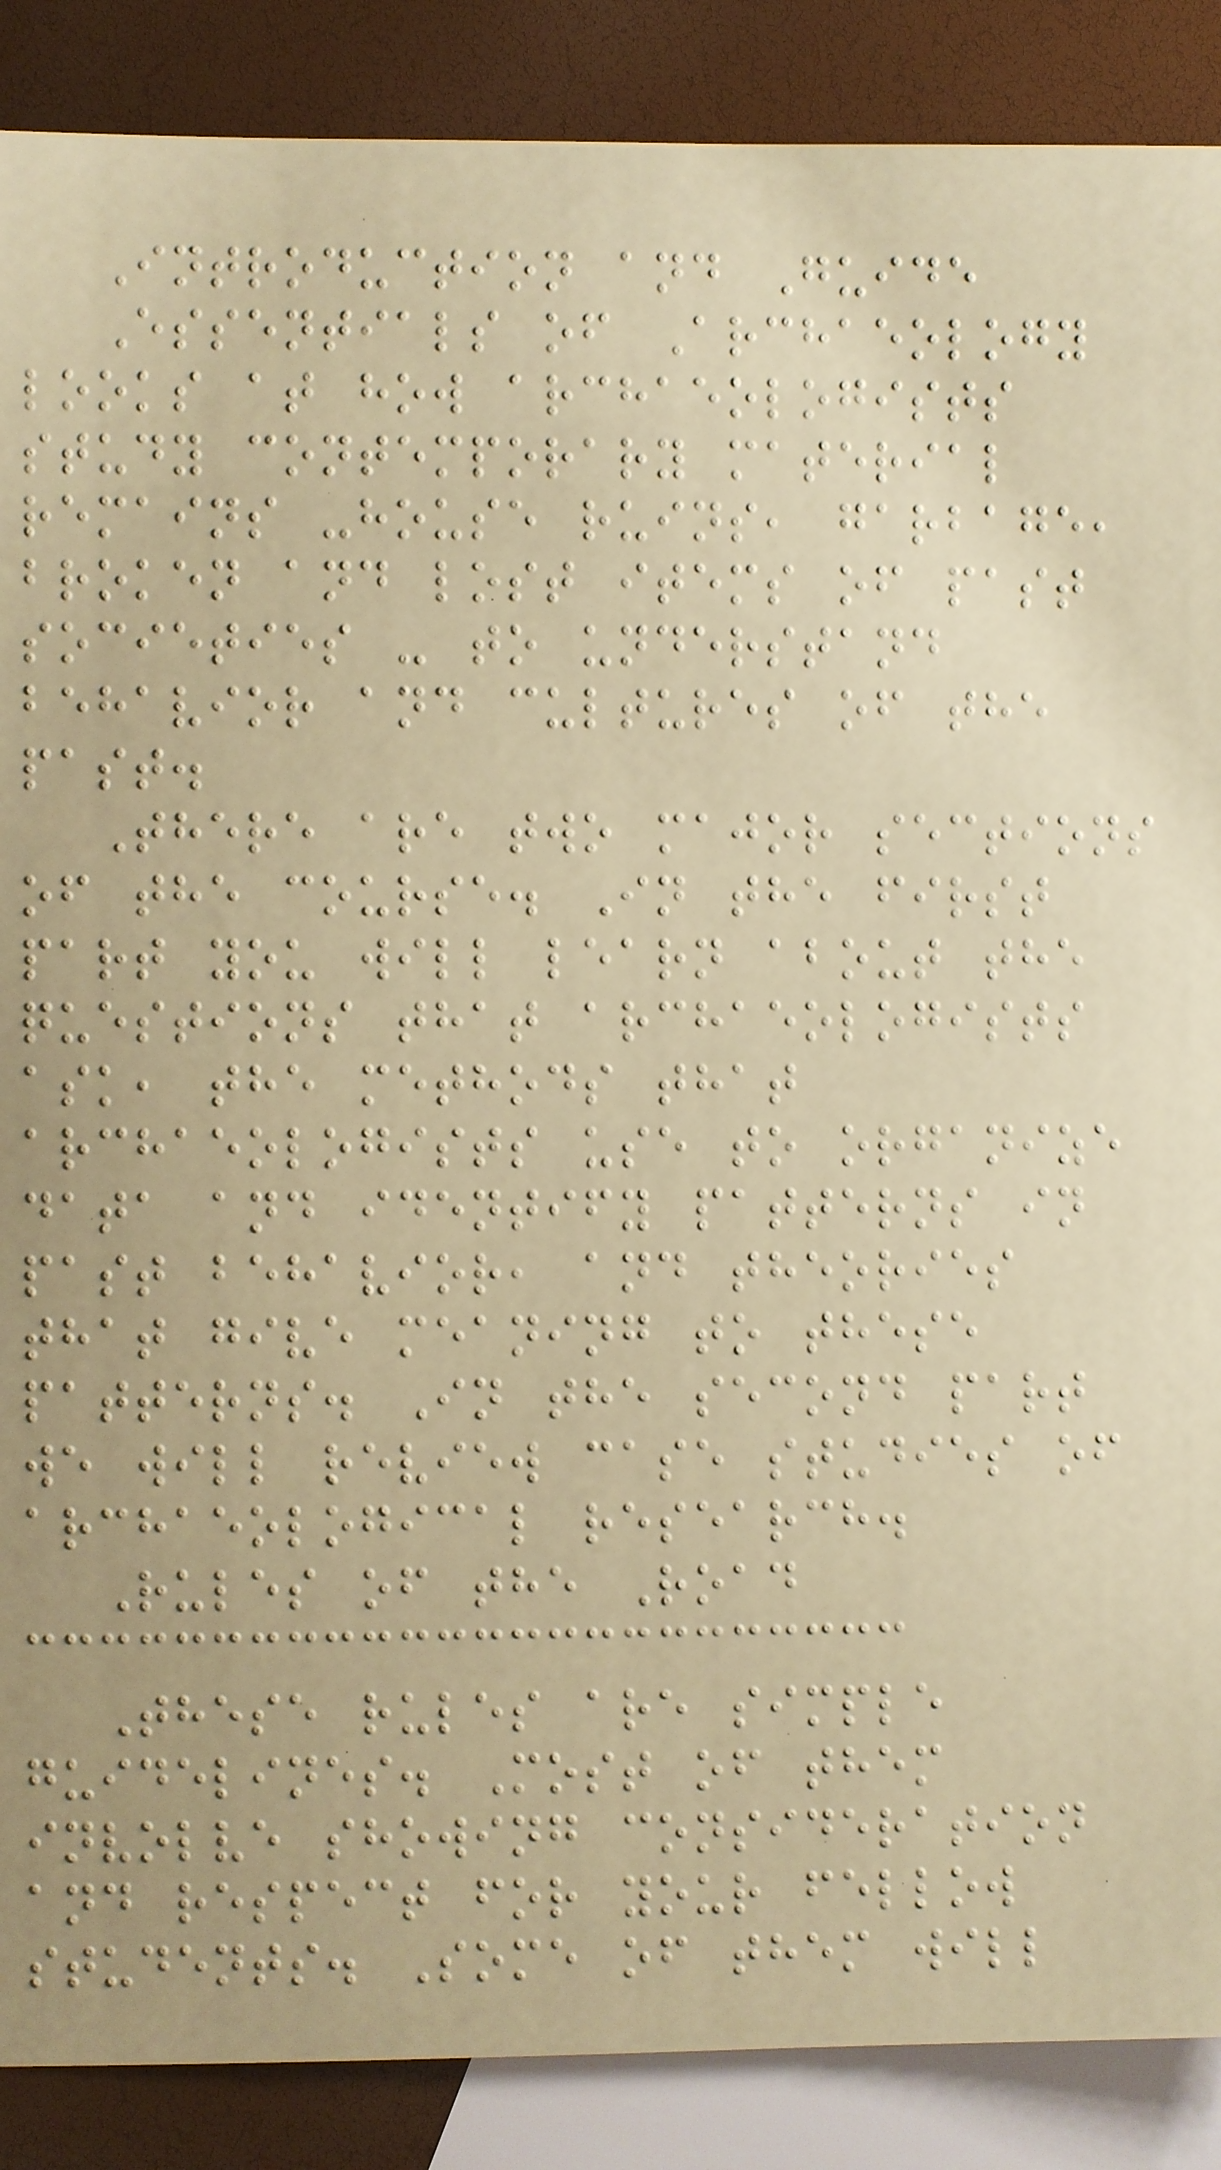Introduction and Guide
Essentials of Archaeology
looks at how archaeologists
study contemporary material
remains -house ruins, garbage,
broken and lost items of past
societies - to understand
behavior and cultures of the
past.
There are two major sections
of the course. In the first
part you will learn about the
questions that archaeologists
ask, the methods that
archaeologists use to organize
data and identify patterns in
past behavior, and theories
that give meaning to these
patterns. In the second part
we will review case studies of
archaeological research.
Rules of the Road
These rules are simple
guidelines. Most of them
involve showing consideration
and respect for your fellow
students. Some of them will
